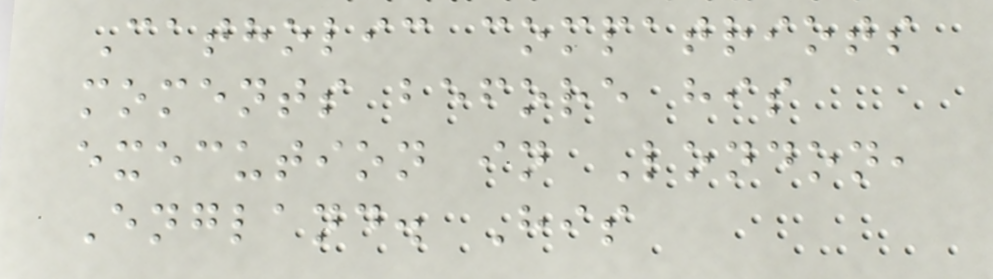Catholic compatriots
moments before his
execution in London,
England. His
